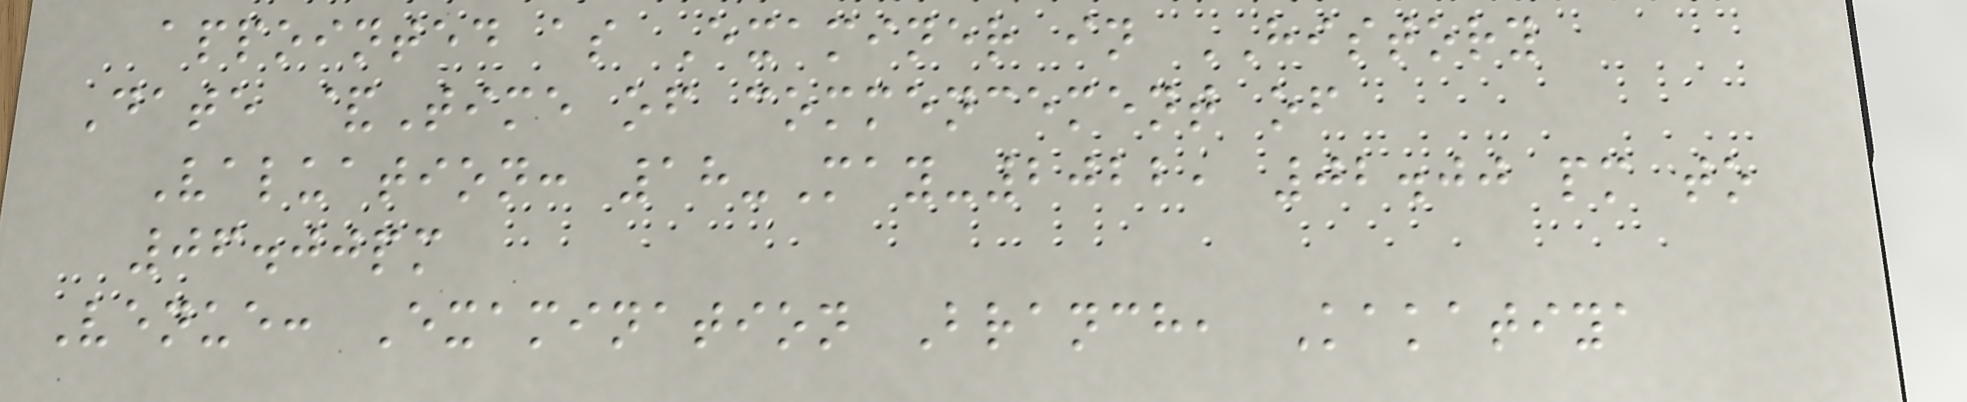appointed as Examiner in HISTORY
Date &Time of commencement of
Valuation: 18-May-2022, 02.00 pm to
06.00pm
Venue: Examination Branch, Kakatiya
